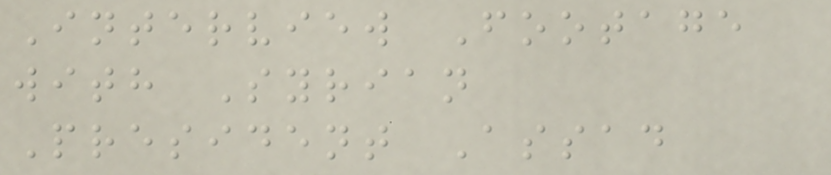Interview Footage
with Syrian
President Assad
